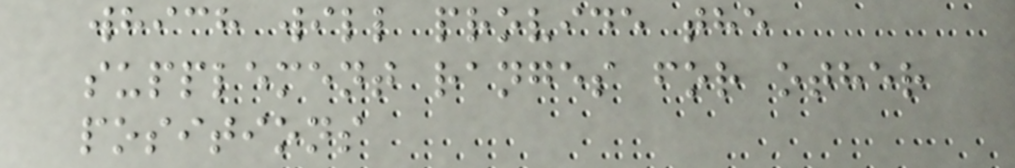which will provide the
supplement ranges for other
positions
